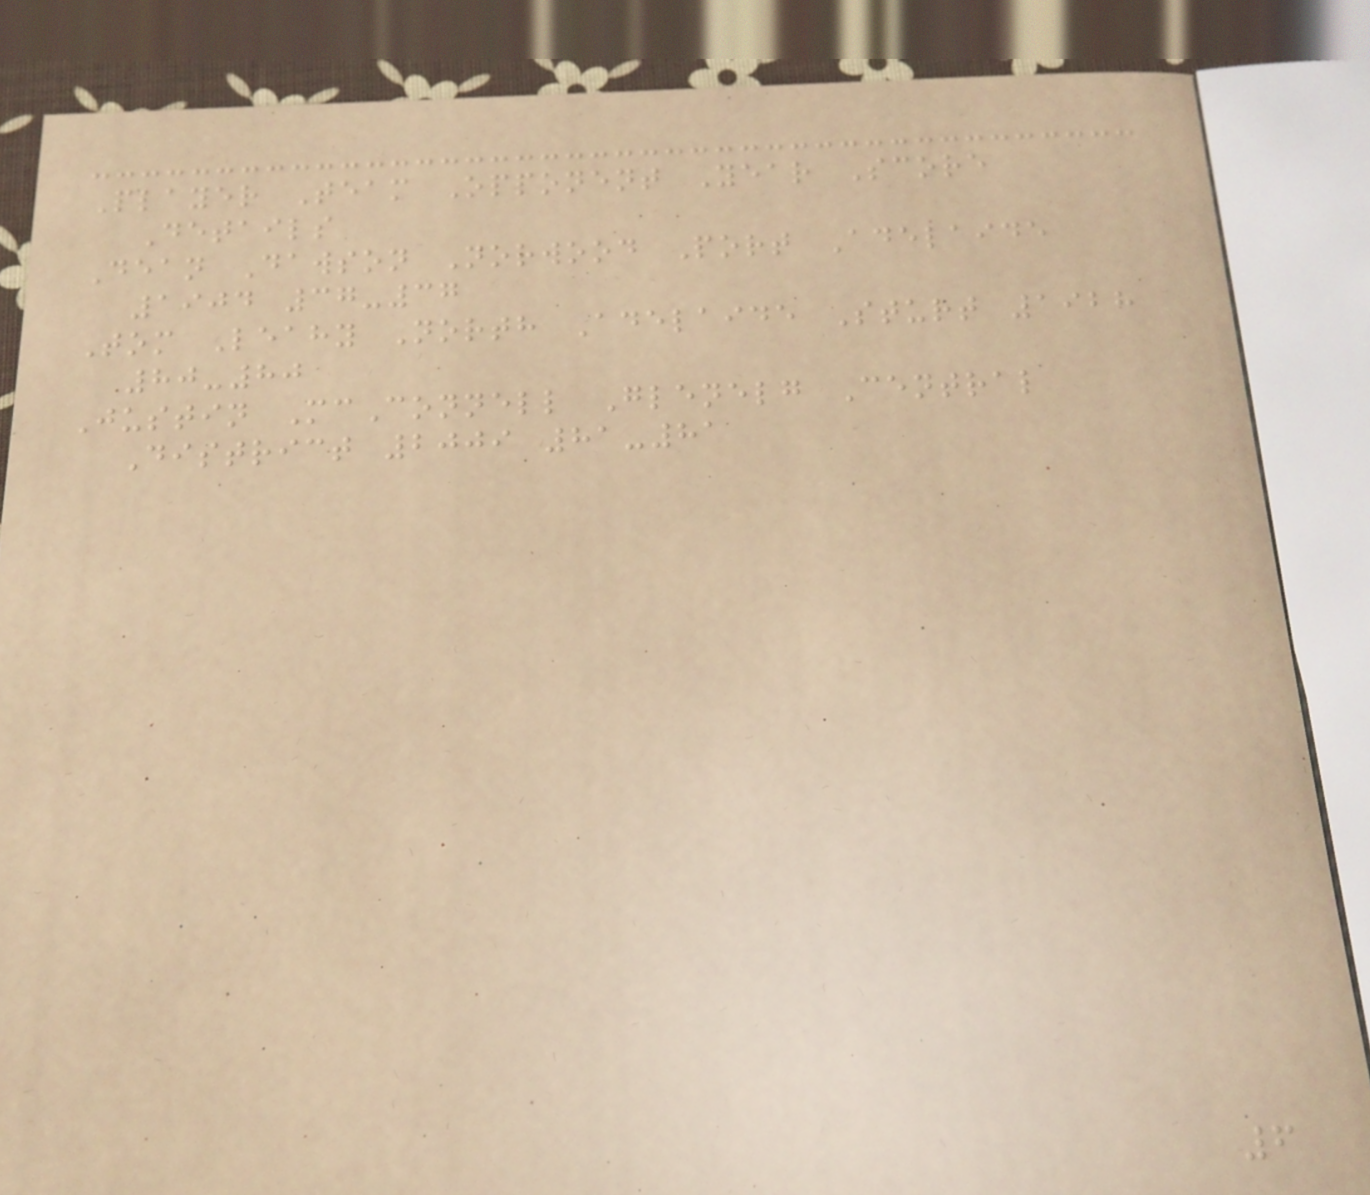Player Team Opponent Year Score
Details
Dean Dawson Norwood Port Adelaide
1904 37-37
Tom Leahy North Adelaide Sturt 1928
80-80
Justin McConnell Glenelg Central
District 2009 81-81
6
